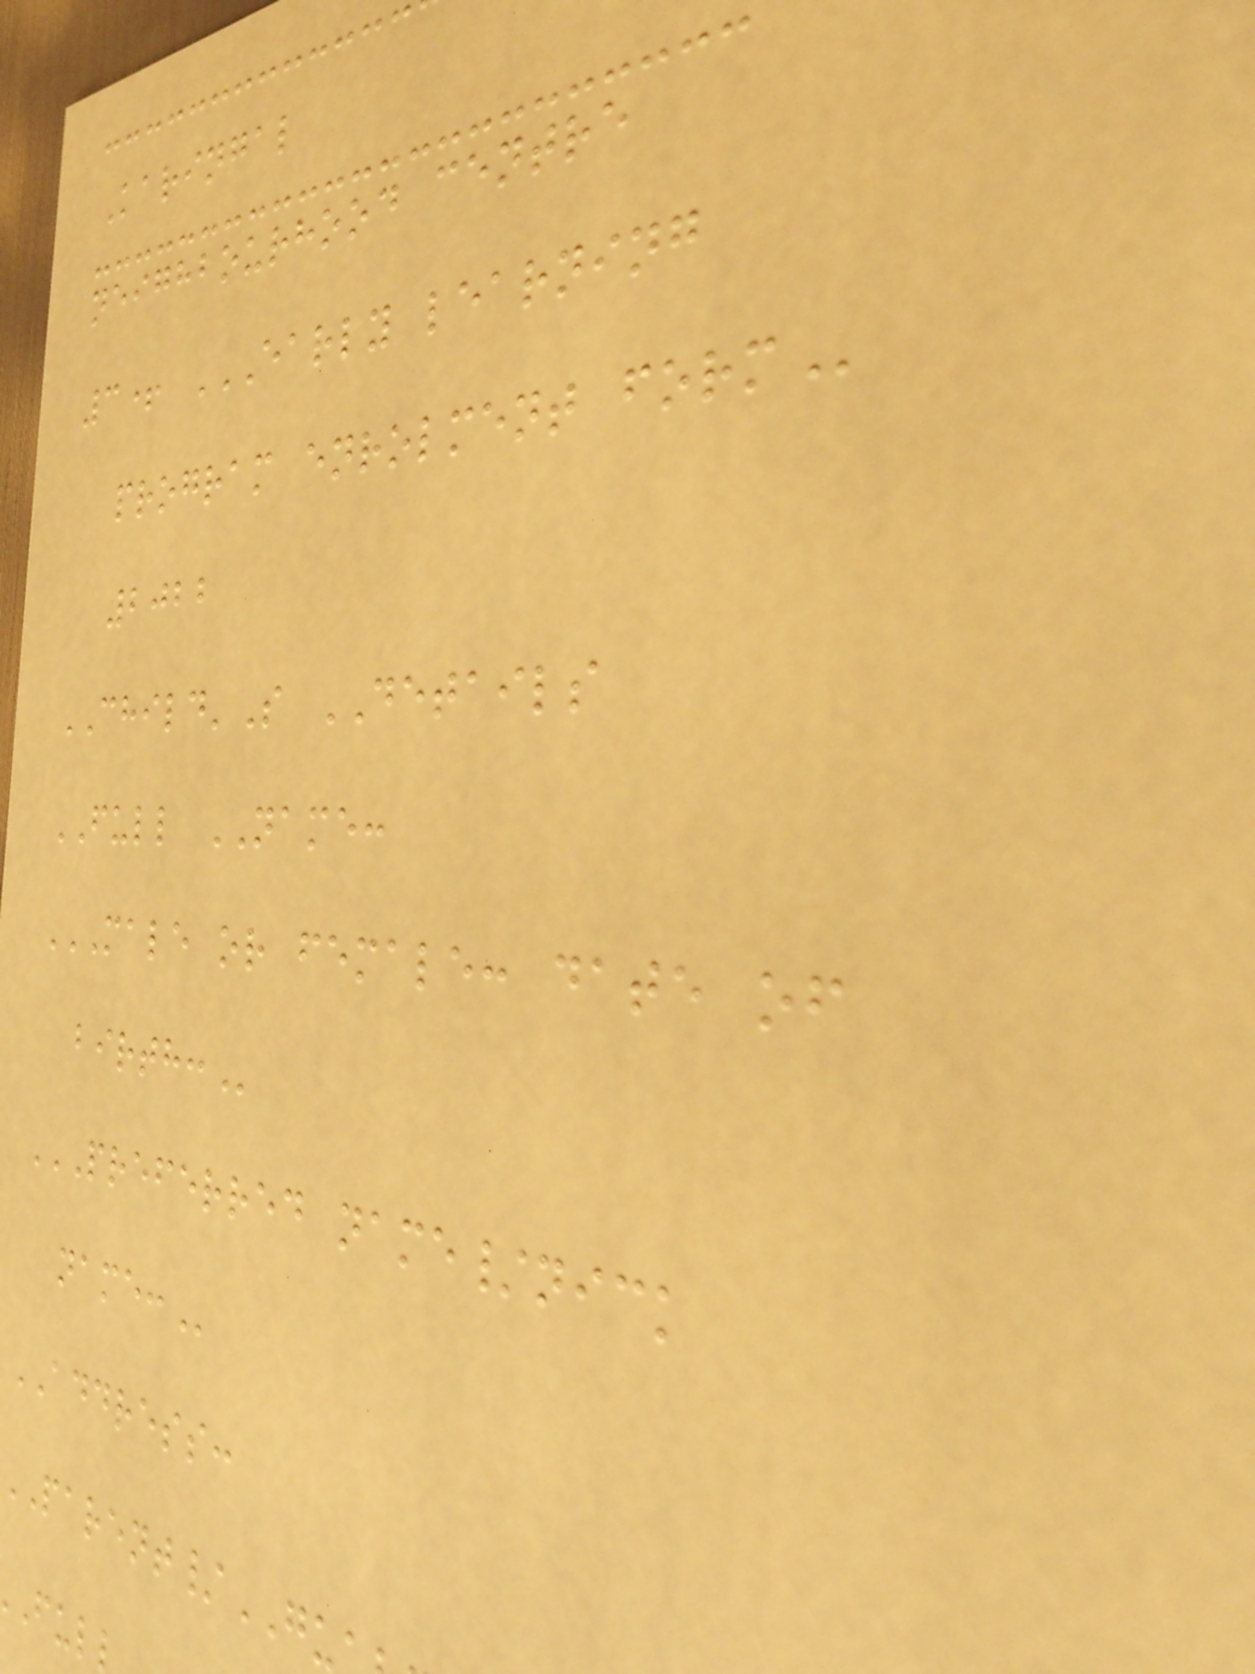Karingal
neighbourhood centre
3+ EARLY LEARNING
program enrolment
2022
CHILD'S DETAILS
FULL NAME:
MALE OR FEMALE: DATE OF
PREFERRED NAME/NICK
ADDRESS:
PARENT/GU
